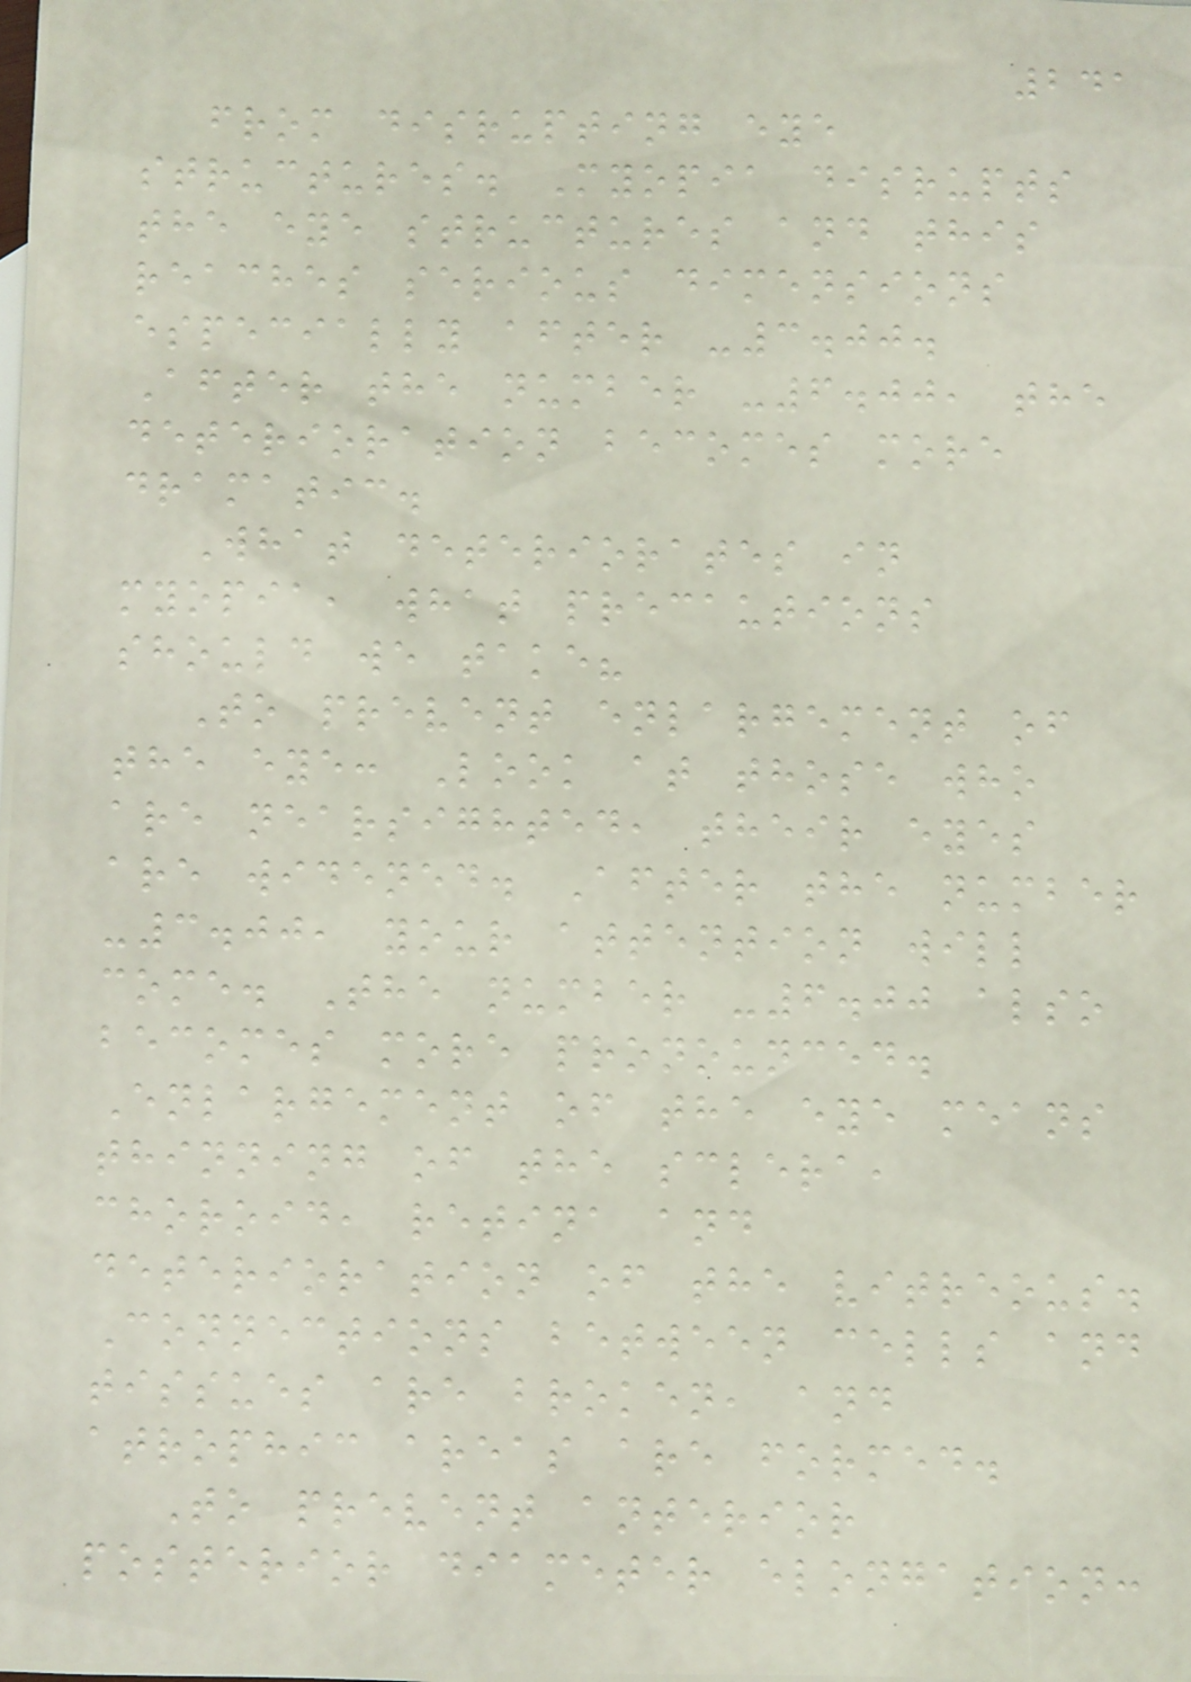241
from disrupting eye
structures. Myopia disrupts
the eye structures and this
reaches serious dimensions
especially after -3.00.
After the number -6.00, the
deterioration becomes more
dramatic.
What deteriorates in
myopia, what precautions
should we take?
To prevent enlargement of
the eye: Look at those who
are nearsighted, their eyes
are widened. After the number
-3.00, your attention will
come. The number -6.00 also
becomes more pronounced.
Enlargement of the eye means
thinning of the sclera,
choroid, retina and
deterioration of the vitreous.
Connections between cells and
tissues are broken, and
atrophic areas are formed.
To prevent anterior
posterior diameter elongation:
